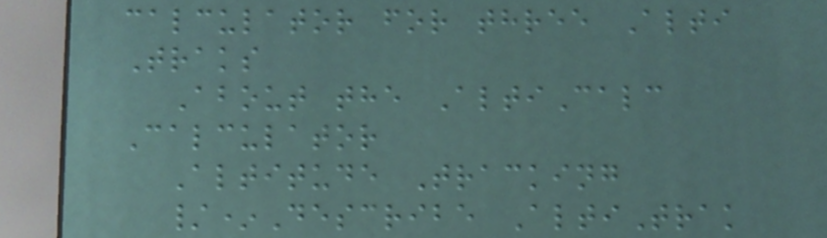calculator for three Alti
Traks
About the AltiCalc
Calculator
Altitude Tracking
/*Describe AltiTrak
